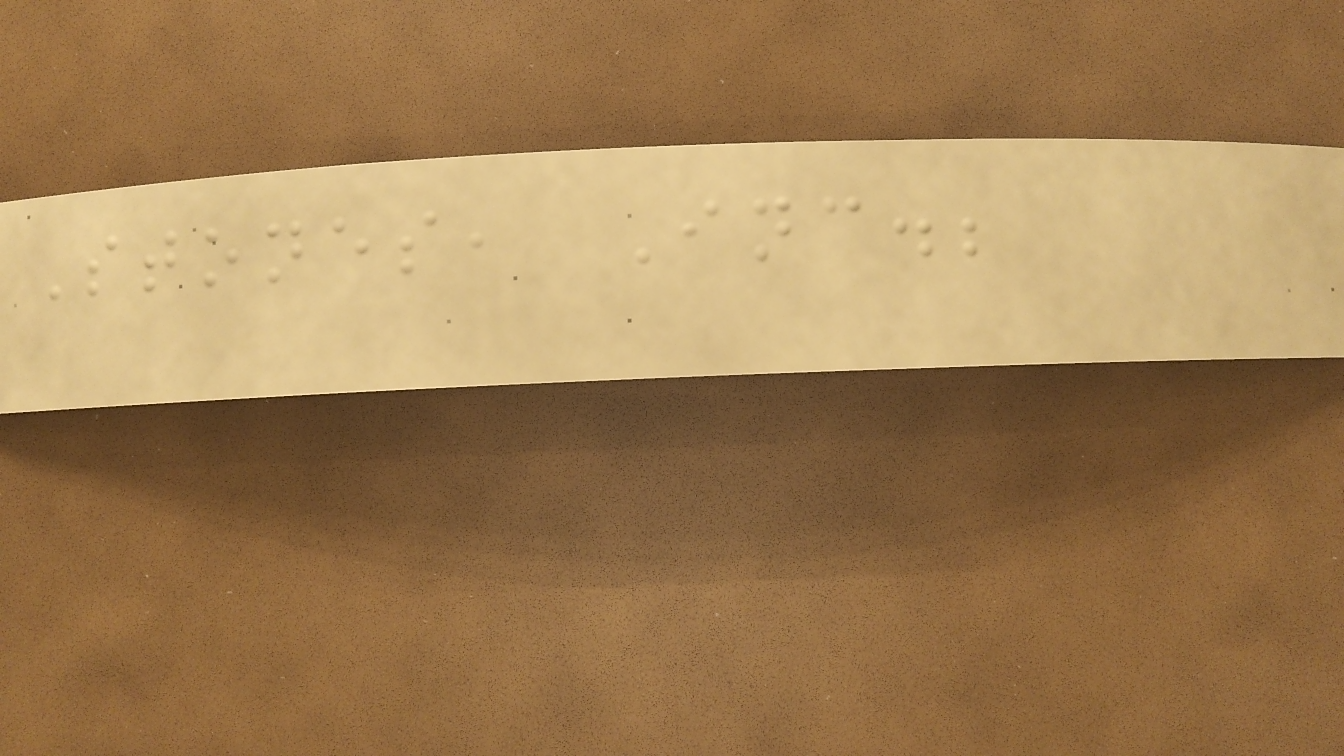Stones, Inc.;
